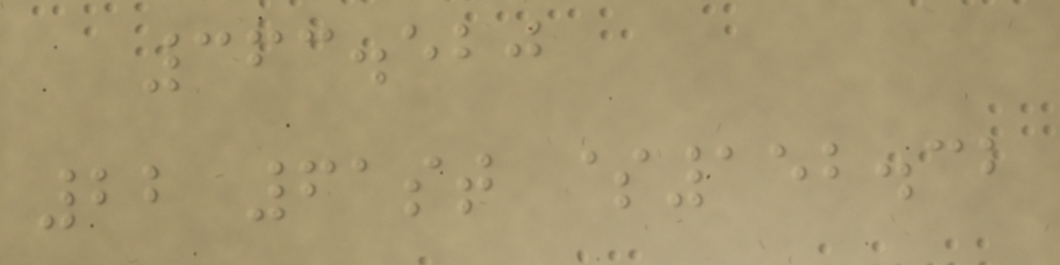363.520
22 61st $152.32
